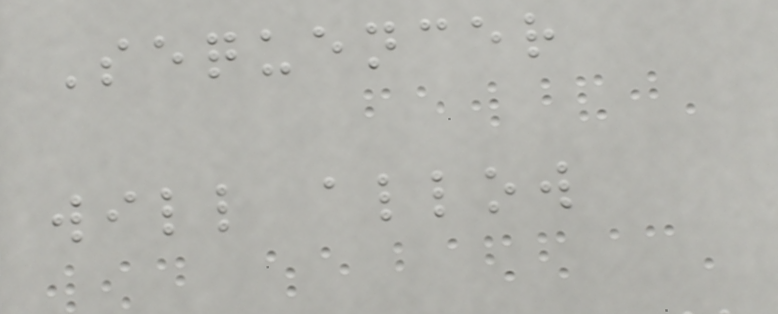Sequencer
will allow
